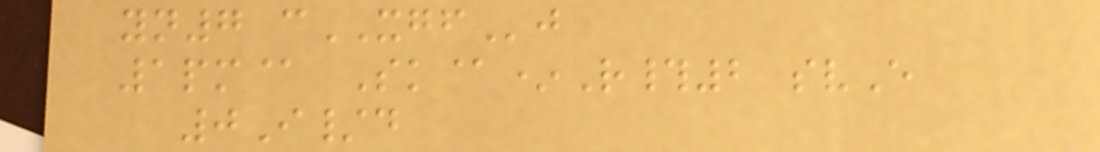yn7 cXGFj
1pm@ Sk@*R#2 svE
0I/d
